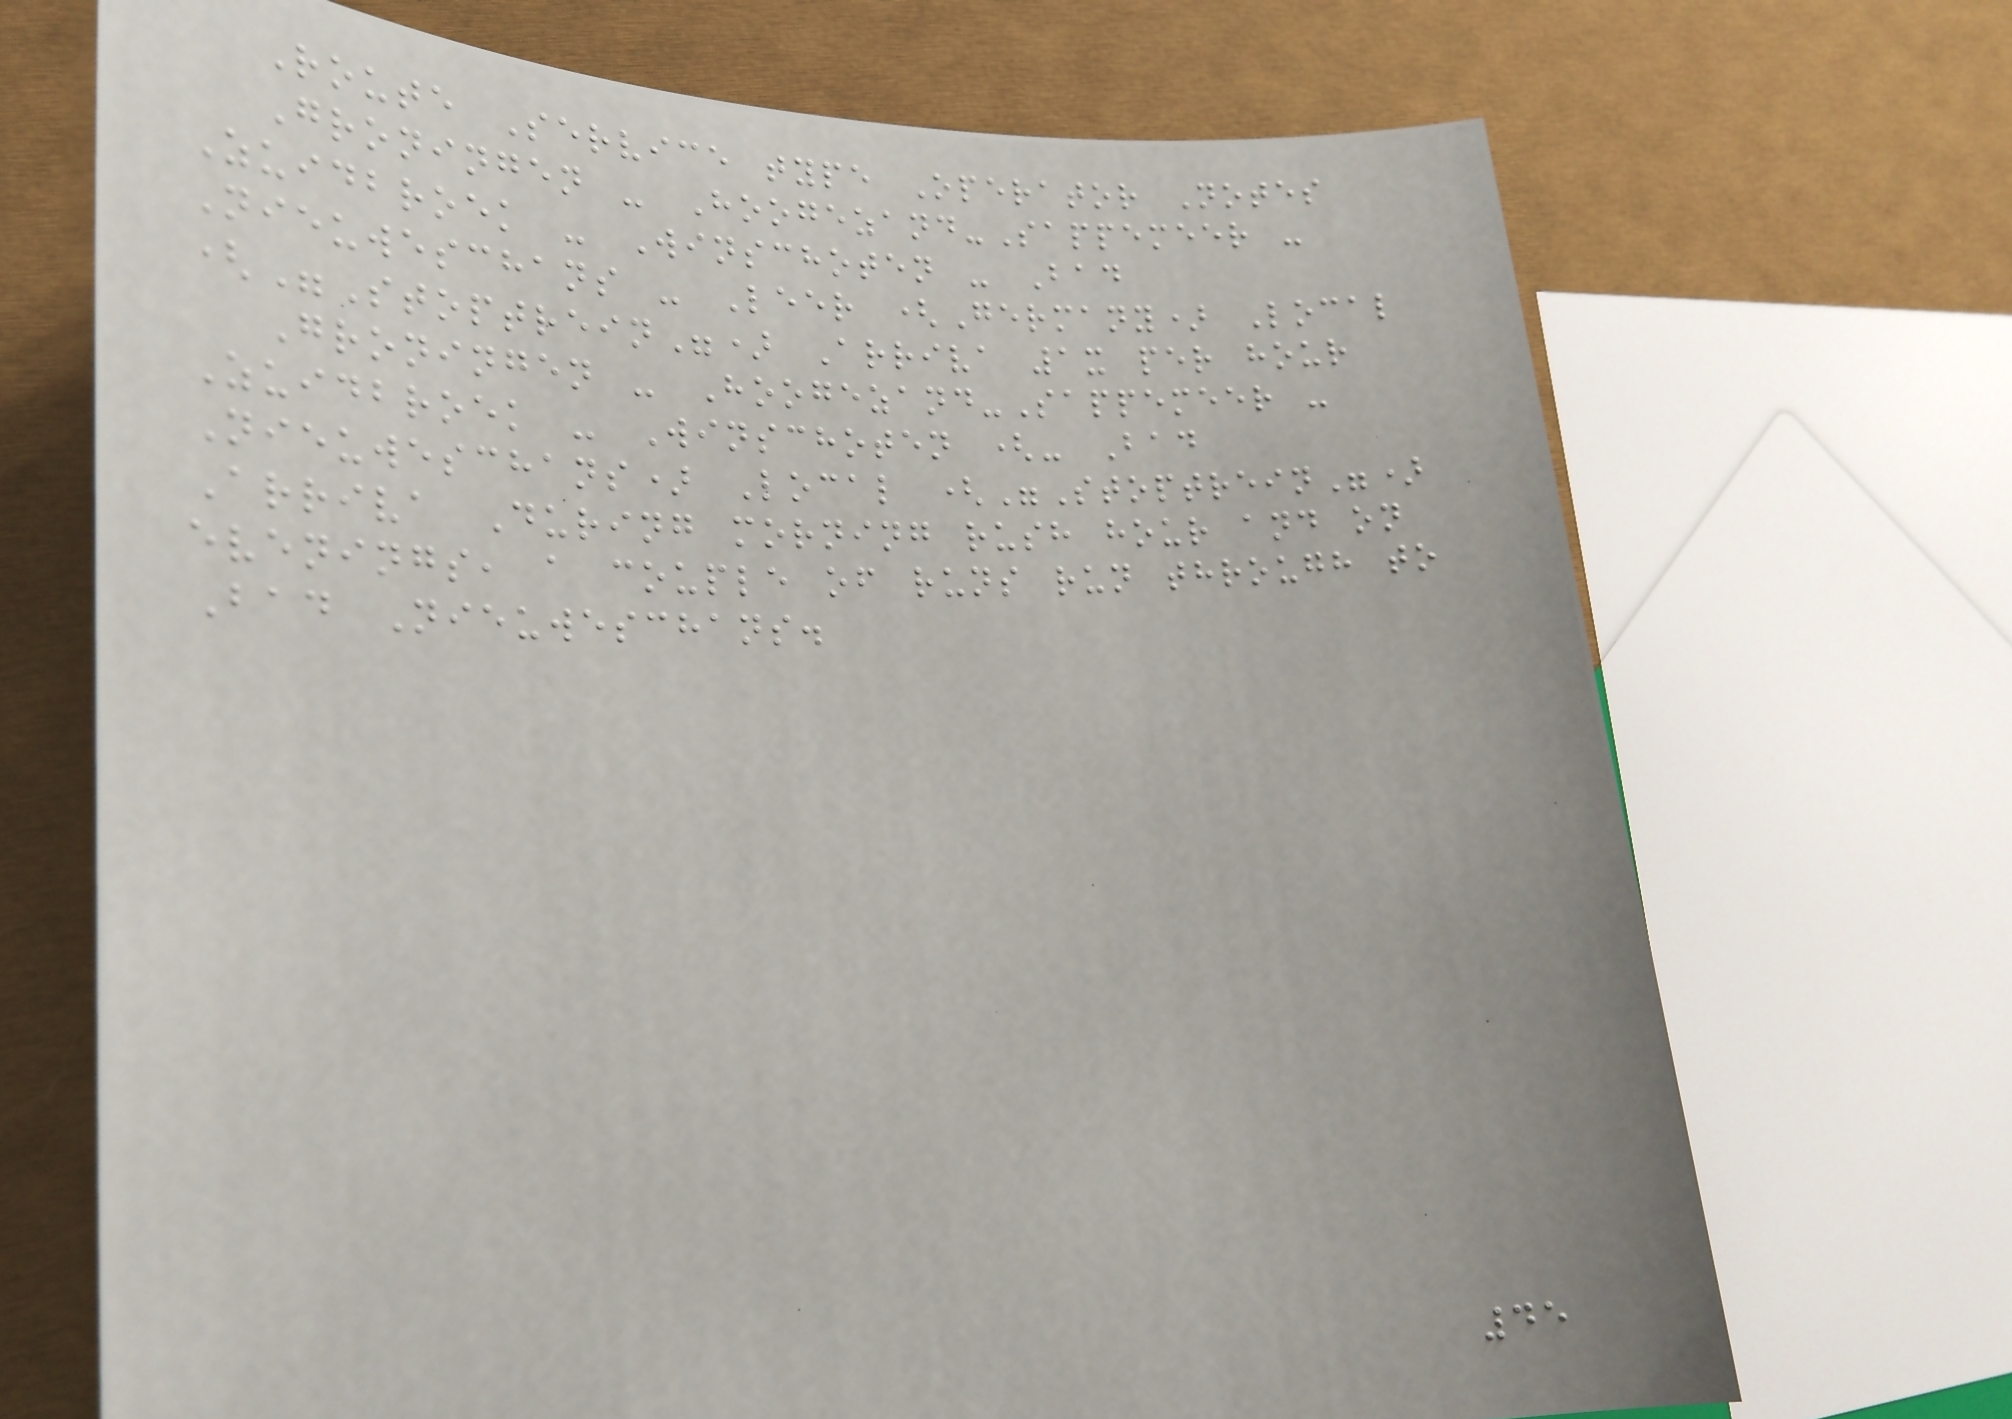Route Service type Operator Notes
Groningen - Hoogezand-Sappemeer -
Zuidbroek - Winschoten - Bad
Nieuweschans - Leer (Germany) Local
("Stoptrein") Arriva 1x per hour
Groningen - Hoogezand-Sappemeer -
Zuidbroek - Winschoten (- Bad
Nieuweschans) Local ("Stoptrein")
Arriva During morning rush hour and on
evenings, a couple of runs run through to
Bad Nieuweschans.
45
